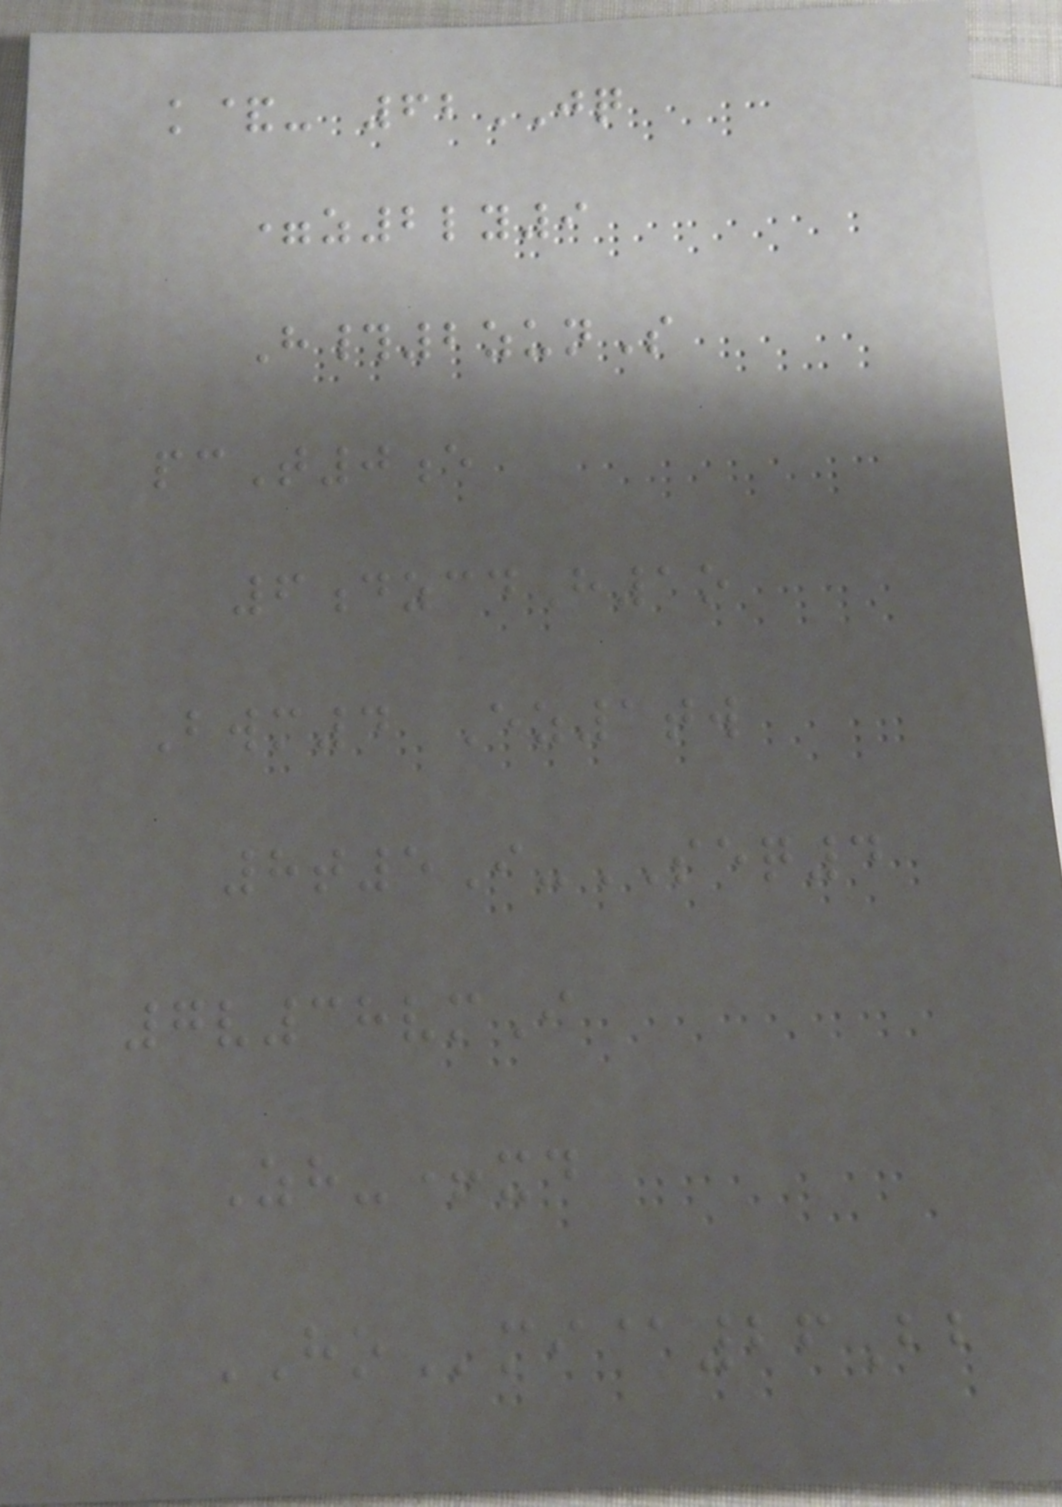k&- 62JQ
=z2ly9
H#2zunS
pcT0e
6dzcdH1o
Bwm4 Ez1tw
8t5I-SEQ4
7v38vmI
Zh-+xd
HOmi@26Bb
